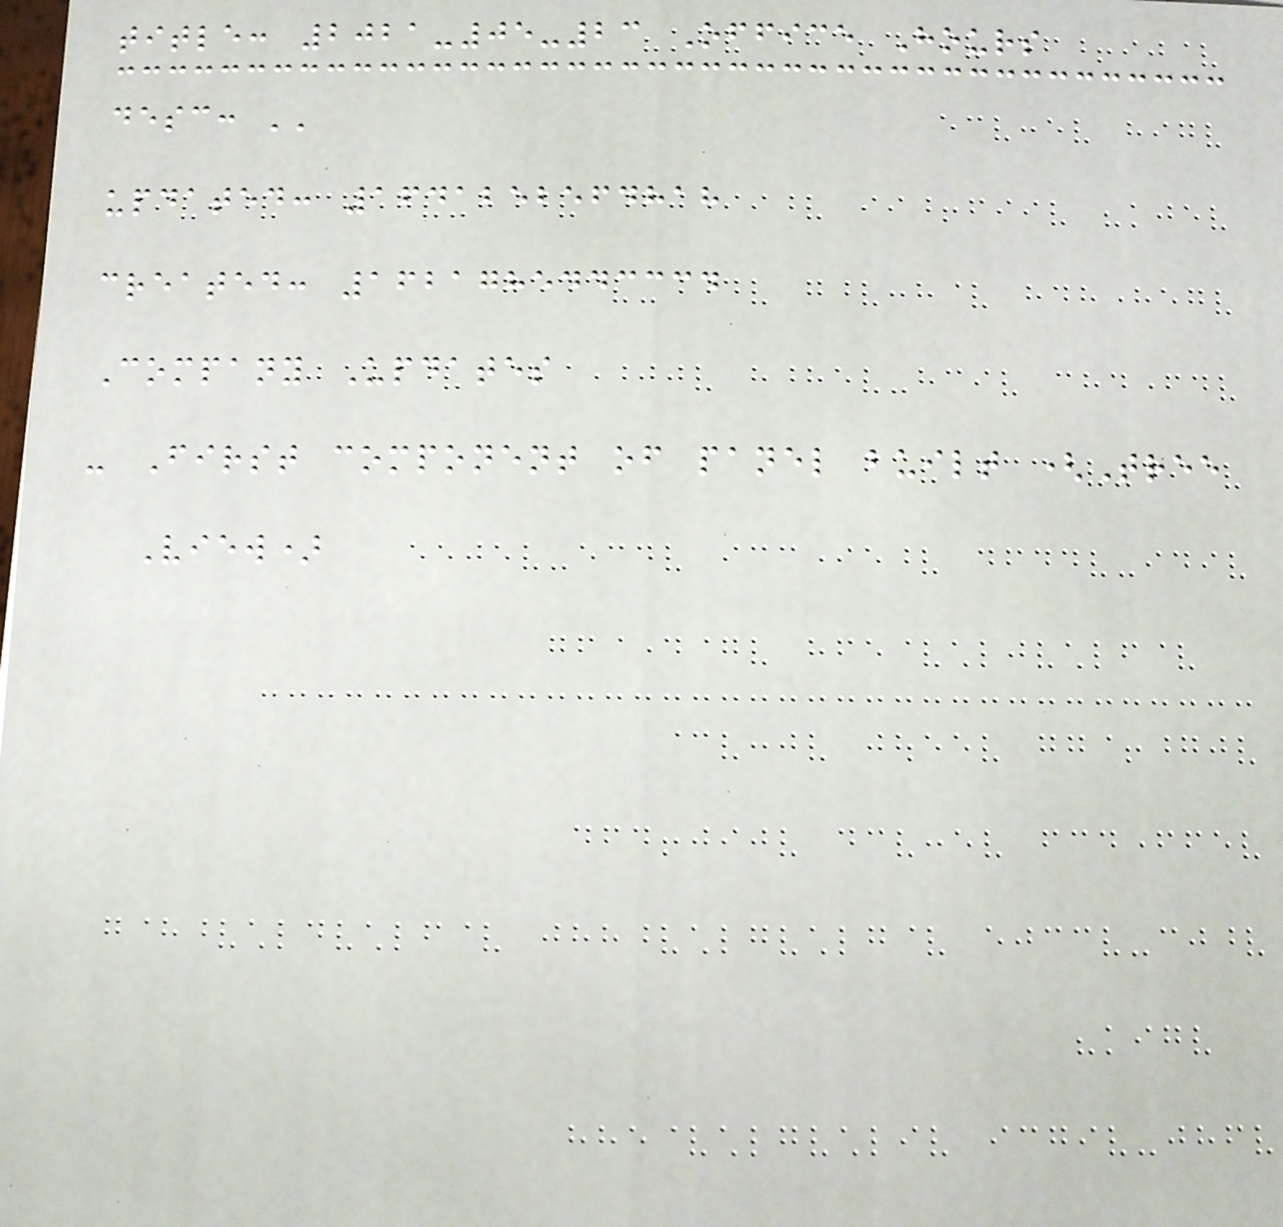title: 2021-05-23 Office Hours
desc: ''
updated: 1641252564818
created: 1621785443334
Company Updates
- First component of panel built (Tree
View)
